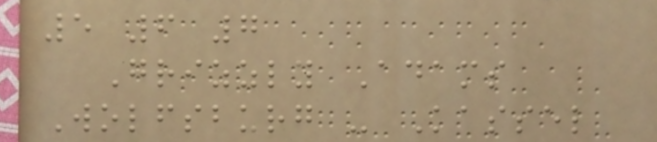5 6 7
Grizzly Adams
Wolfsburg - Kassel
